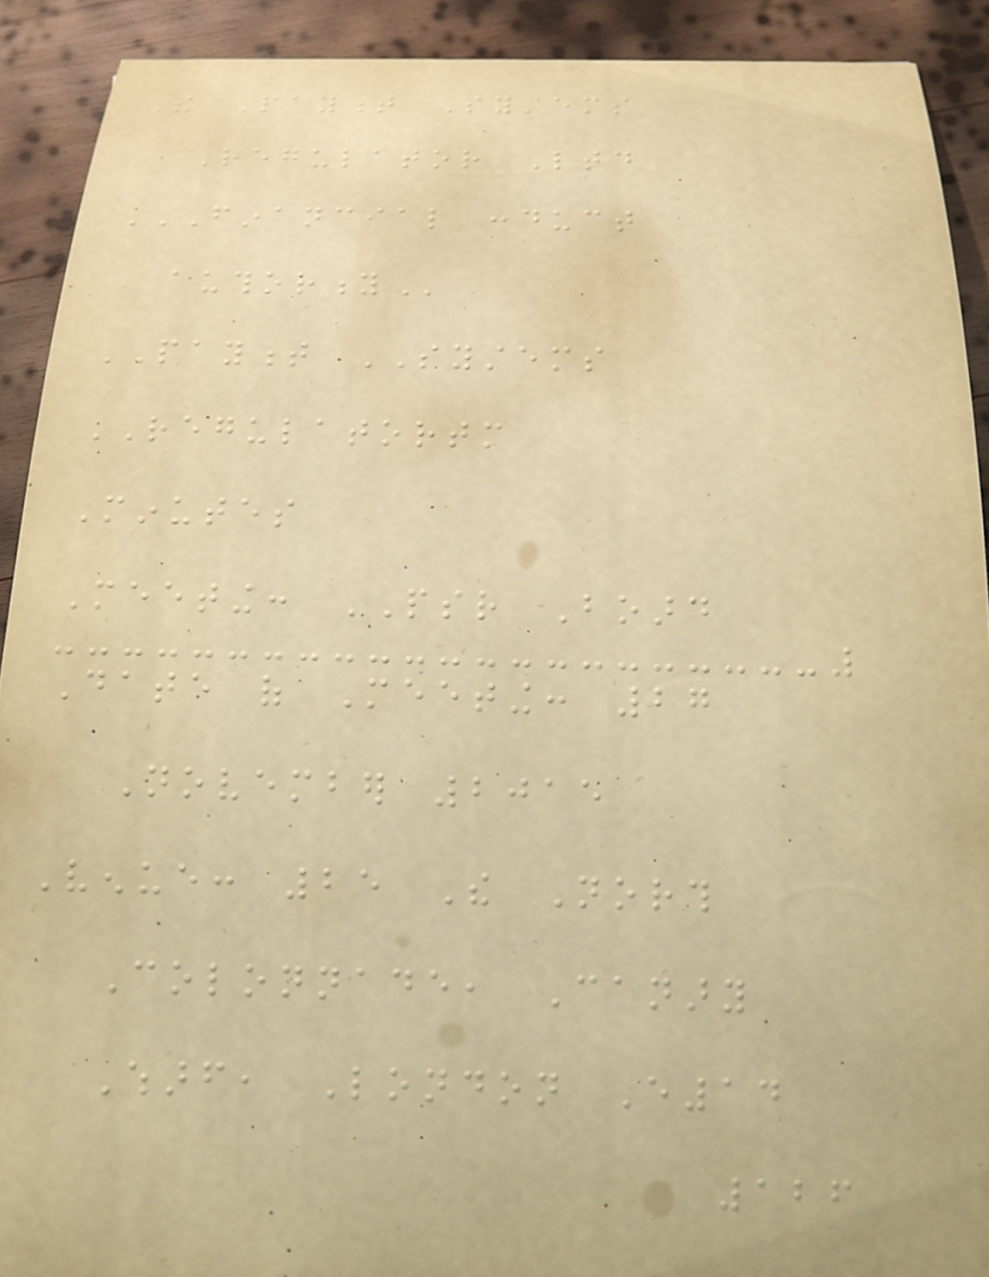The Payment Systems
Regulator Ltd
FINANCIAL CONDUCT
AUTHORITY
PAYMENT SYSTEMS
REGULATORTM
Minutes
Meeting: PSR Board
Date of Meeting: 27
November 2015
Venue: 25 The North
Colonnade, Canary
Wharf, London E14
126
